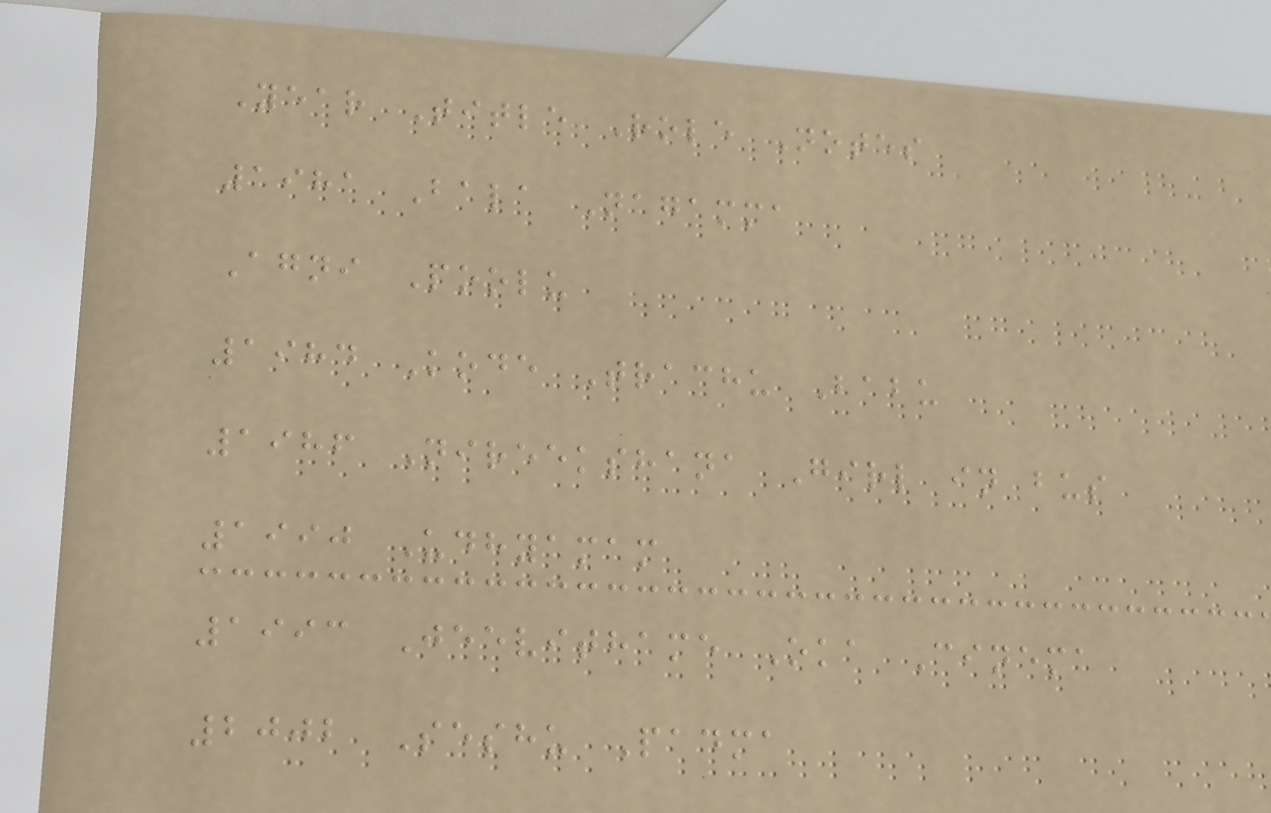Year Title Role Notes
1981 Bala Nagamma
Agni Poolu
1984 Kode Trachu Babu
1986 Nireekshana Girl in bus
1990 Udhyamam
1993 Jeevithame Oka Cinema
2002 Seshu Padma
